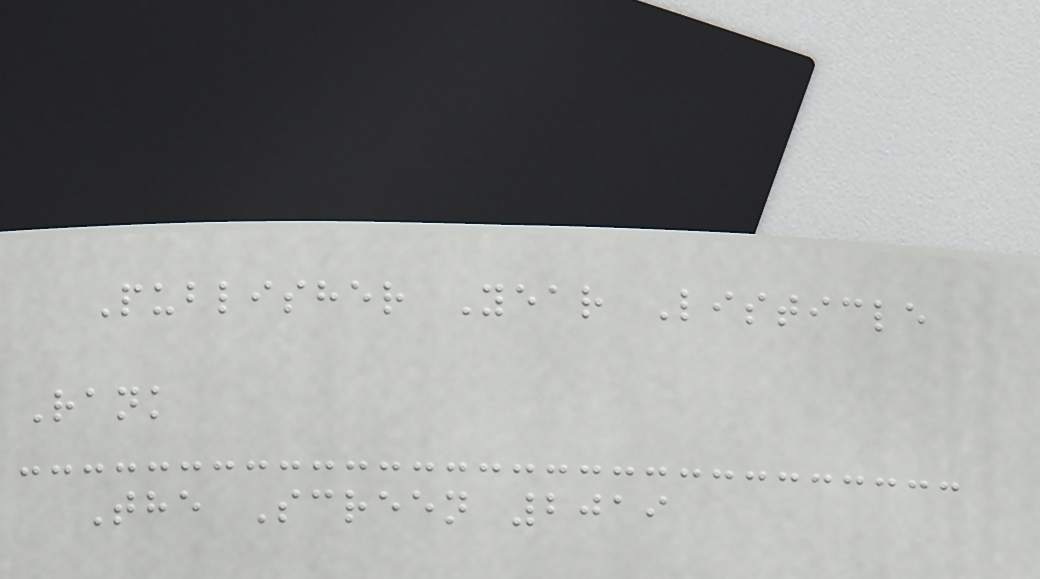Publisher Year Listicle
Rank
The Screen 2019
